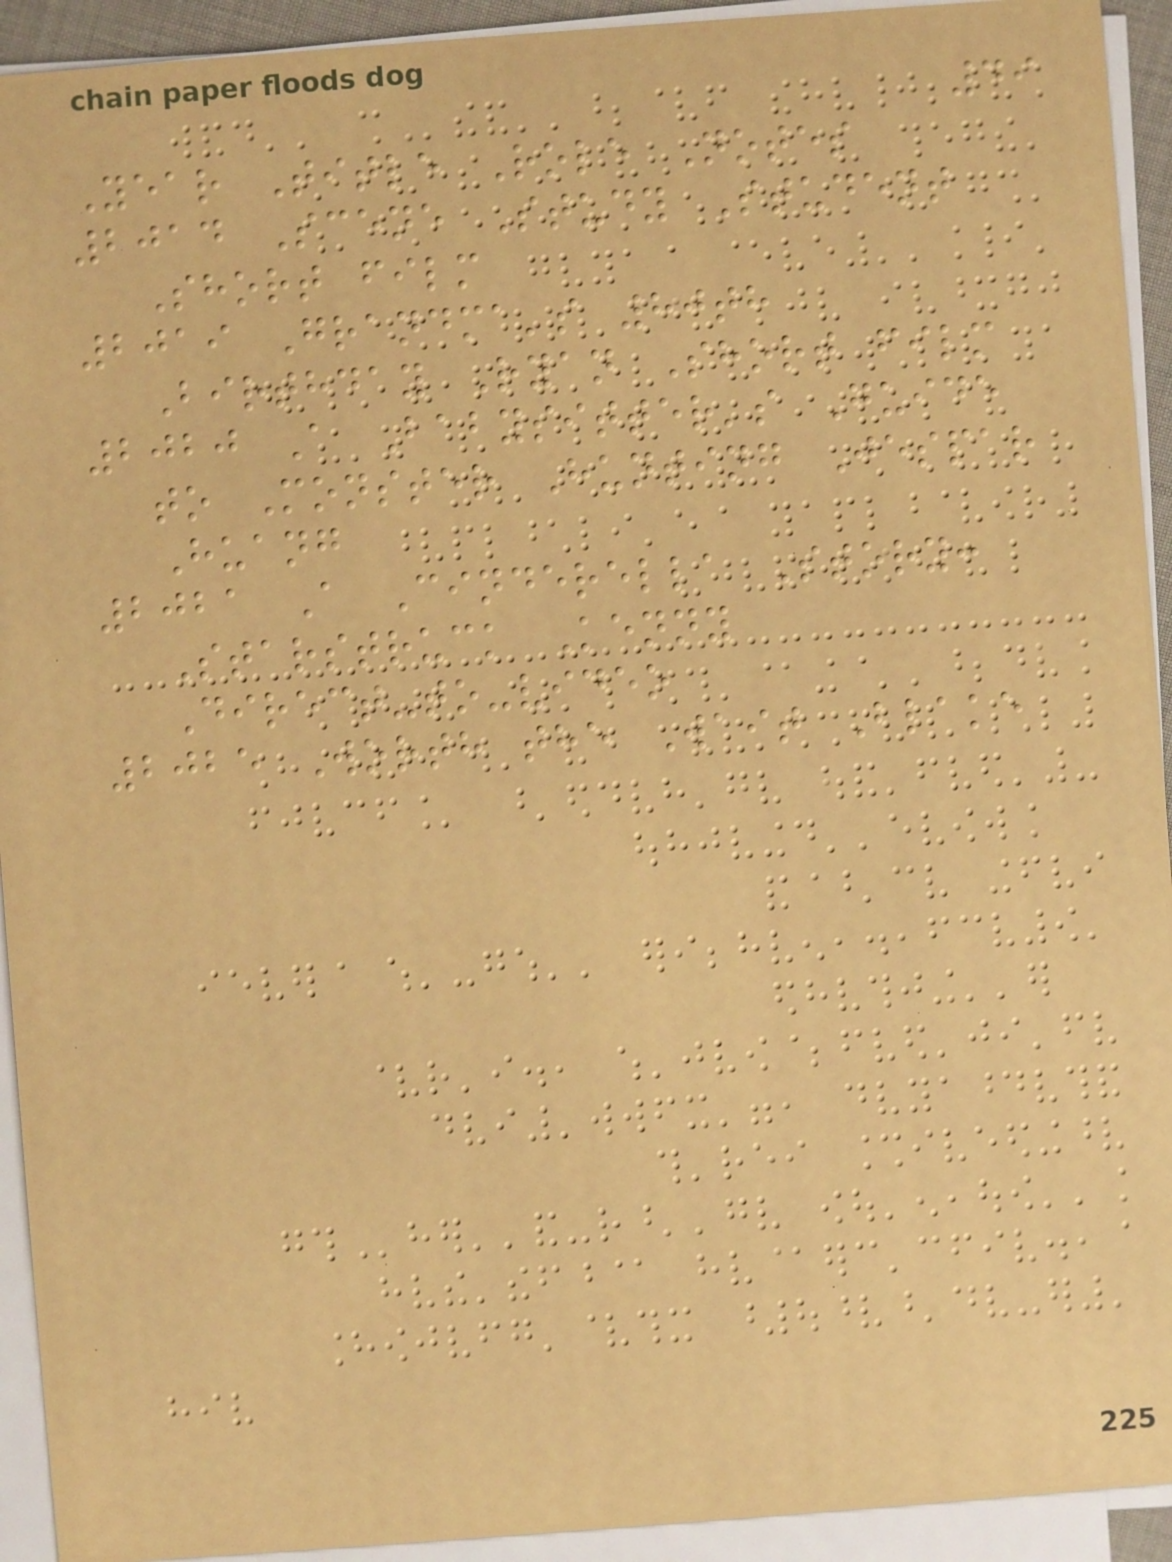49
Year Title Role Notes
2014 Scene Study Student
Short film
2019 Grandma's 80th
Birthday Ryan Short film
2020 A Babysitter's Guide
to Monster Hunting Jespar
Huang
2021 A Cinderella Story:
Starstruck Kenny
Direct-to-video
2025 Worth the Wait Blake
